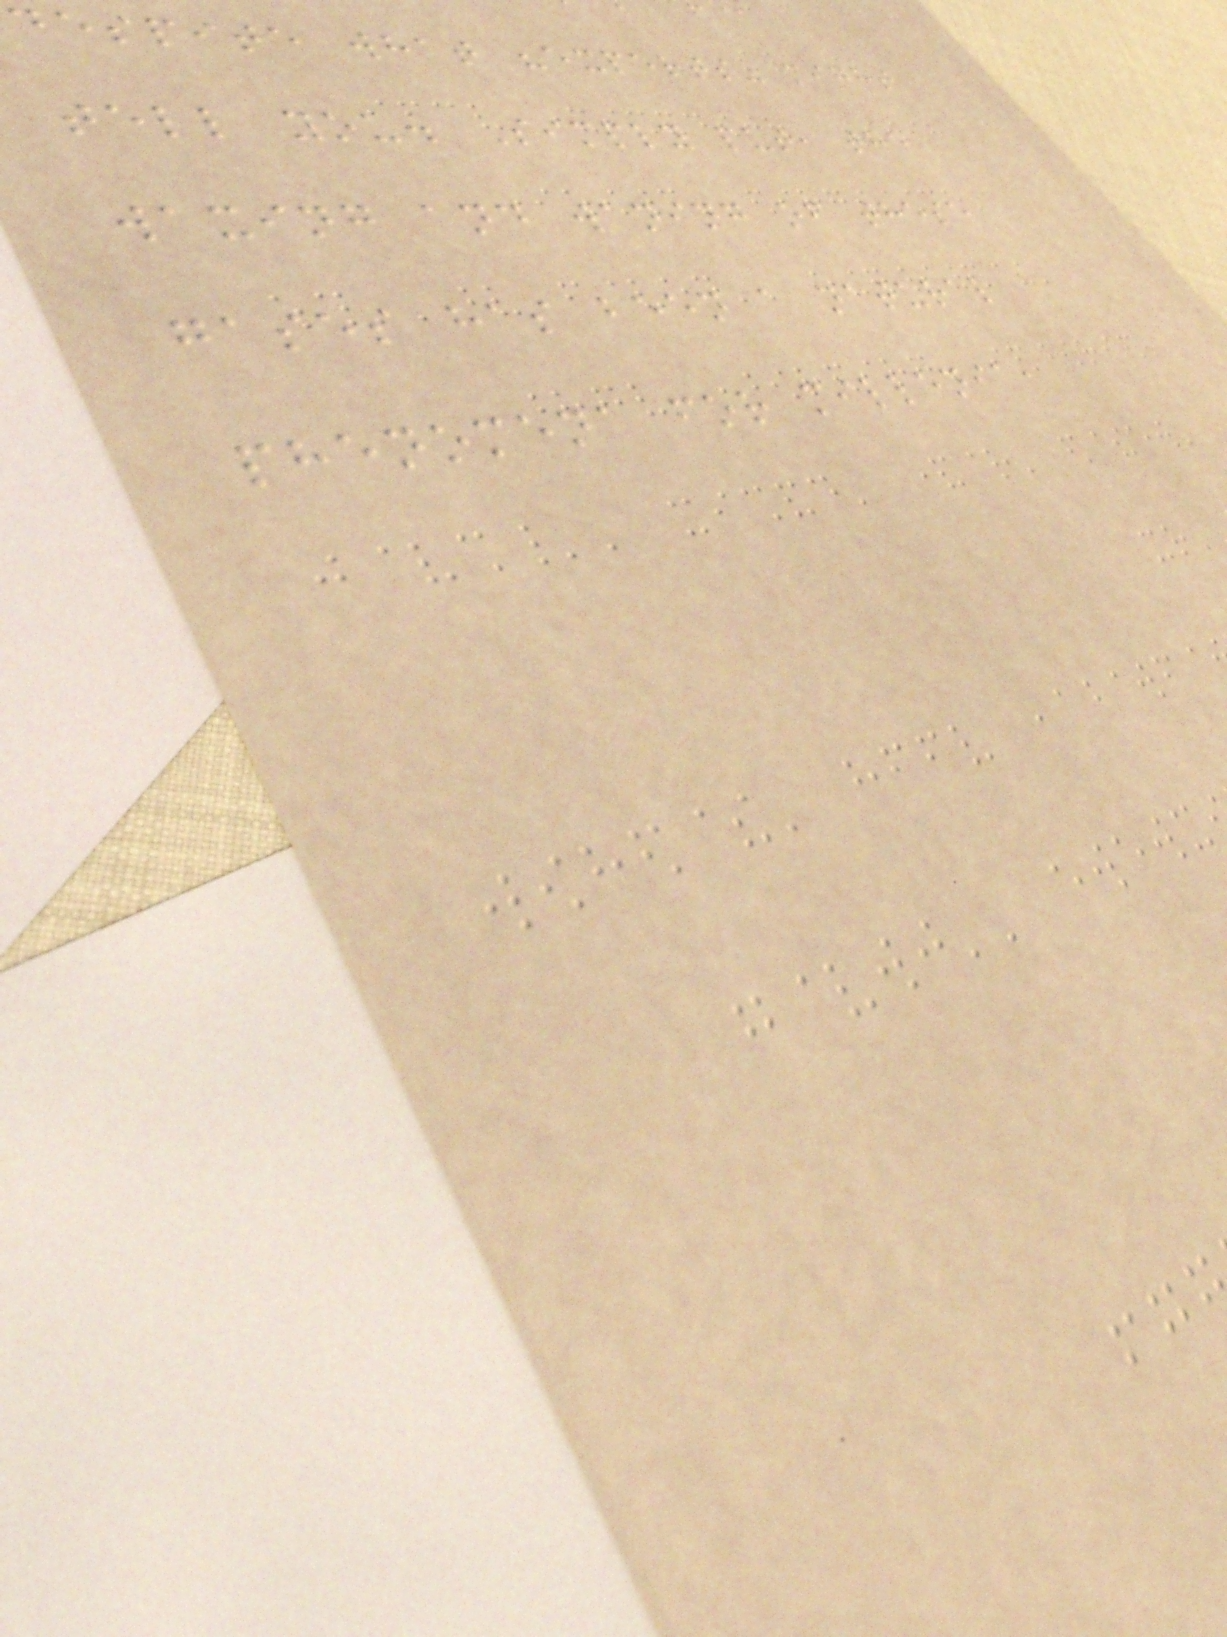despite what "experts" might
tell you. Simply put, the
waxing and waning of these
gases has been a natural
phenomena for millenia,
